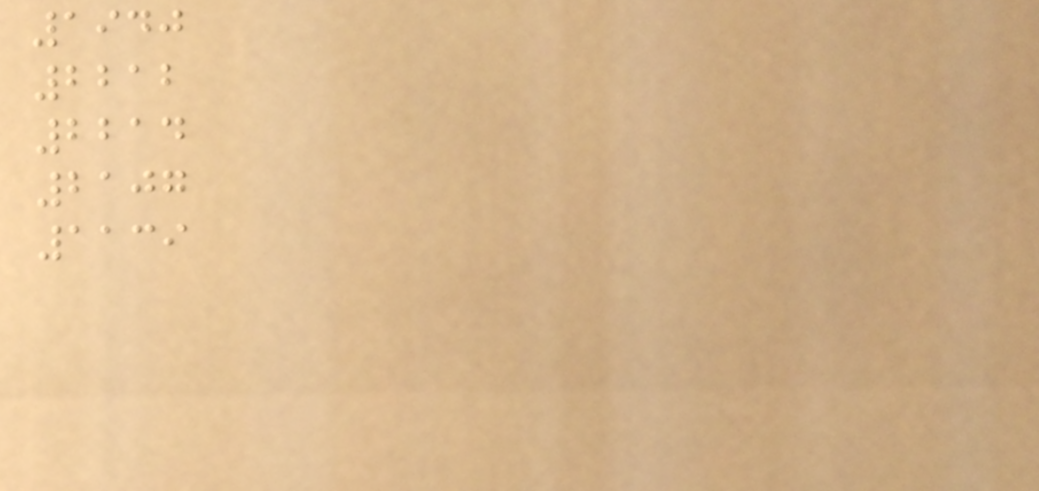1940
2212
2214
2107
1139
